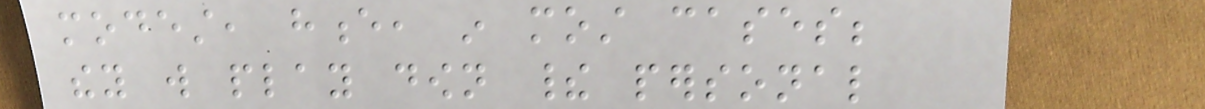modest, hence, in most cases;
they will play down their personal
